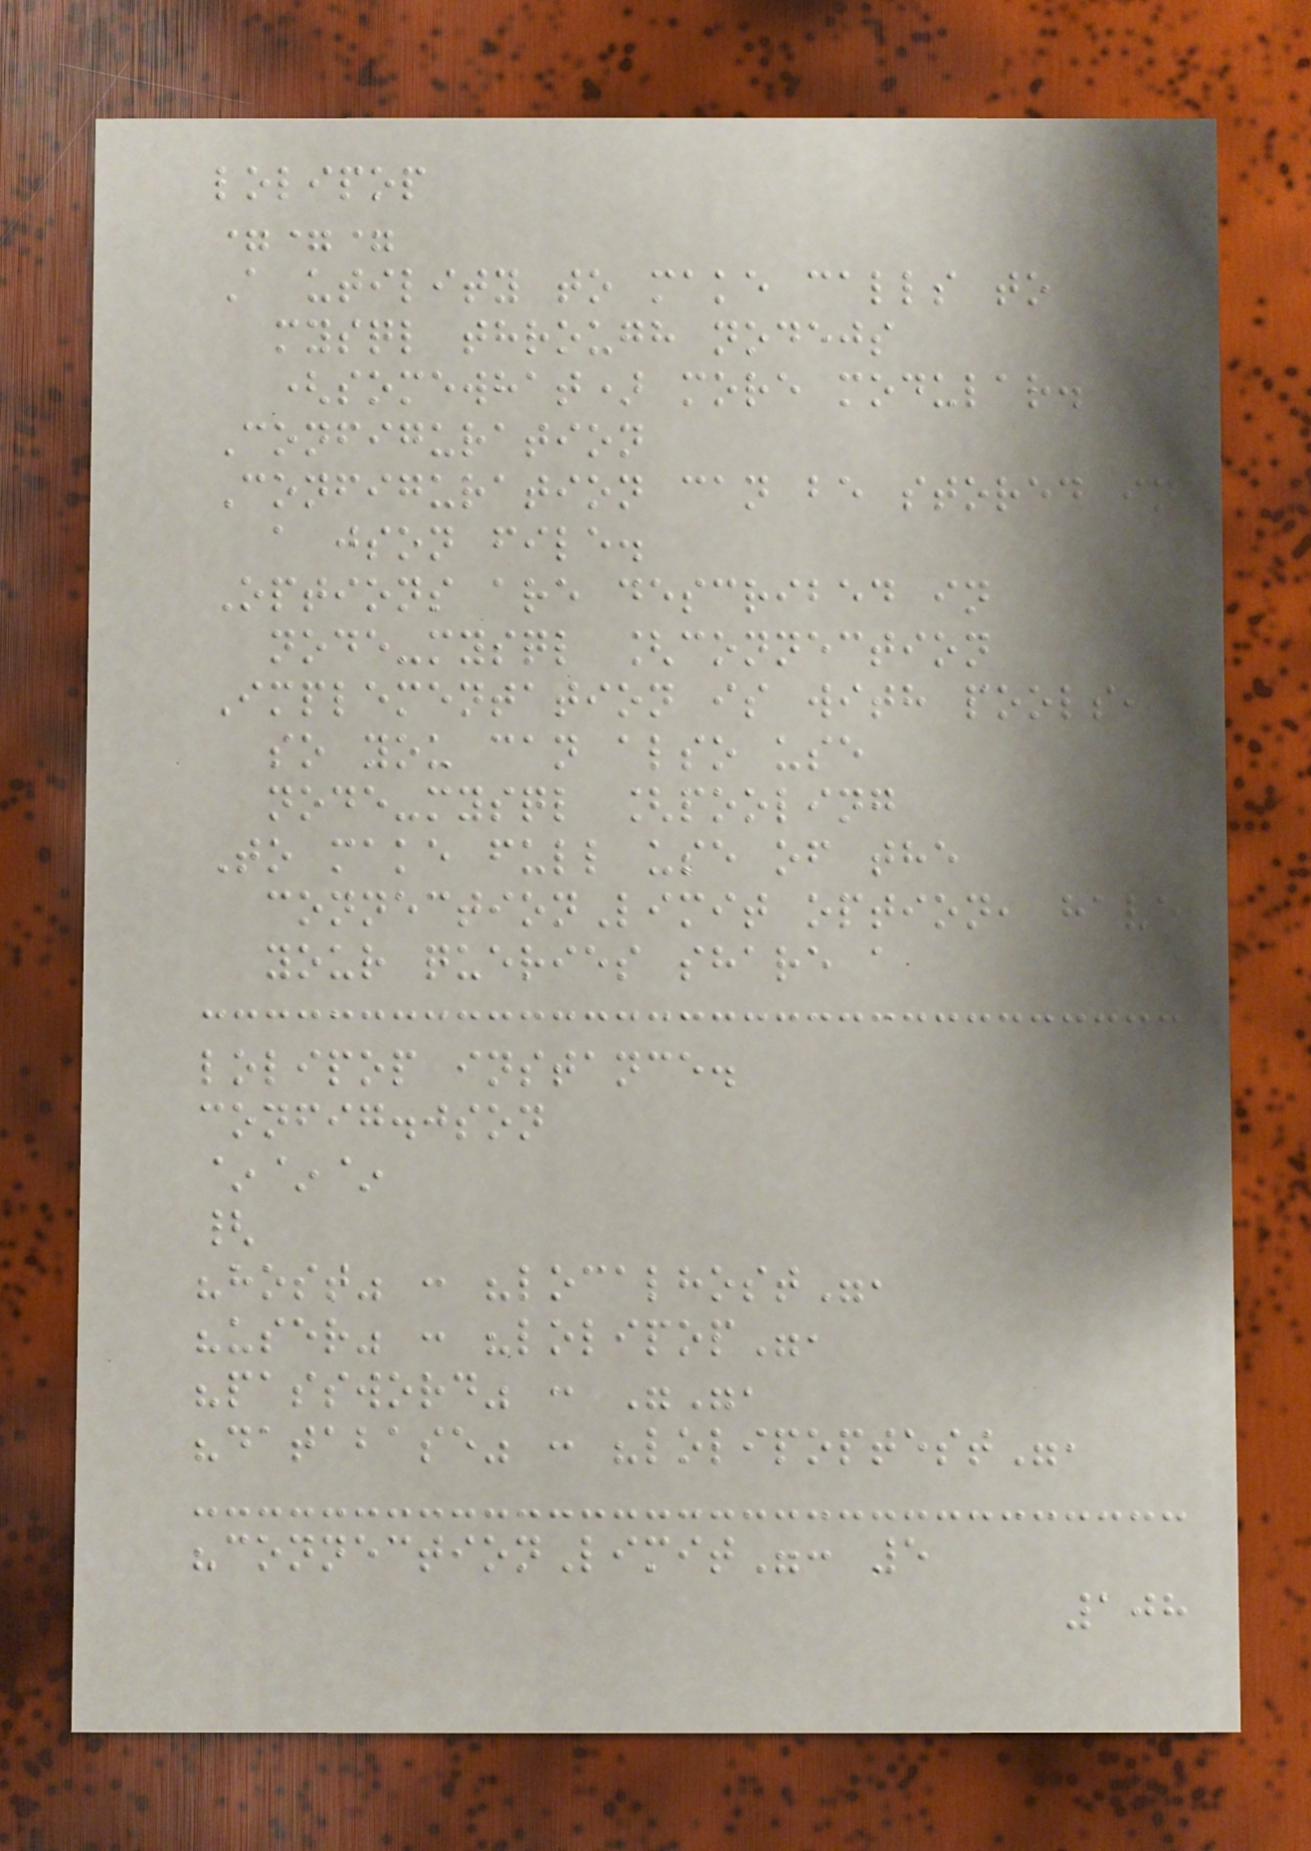lolipop
===
A utility to make calls to
mysql through nodejs
(somewhat) more modular.
Configuration
Configuration can be stored in
a json file.
Options are described in
node-mysql [connection
Implementation is with pools,
so you can also use
node-mysql [pooling
To make full use of the
connectionLimit option, have
your queries share a
lolipop instance.
config.json
~~~
{
"host" : "localhost",
"user" : "lolipop",
"password" : "",
"database" : "lolipoptest",
"connectionLimit": 5
108
